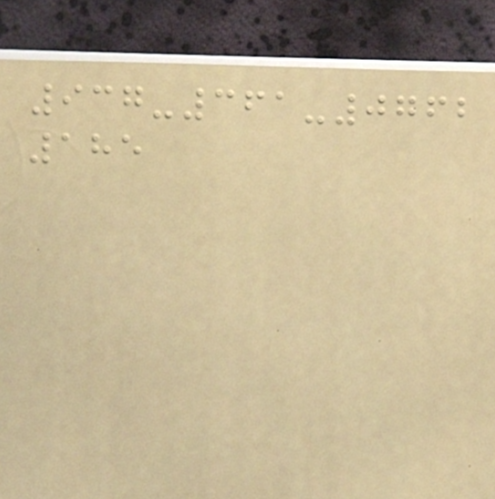937-361-0762
185
